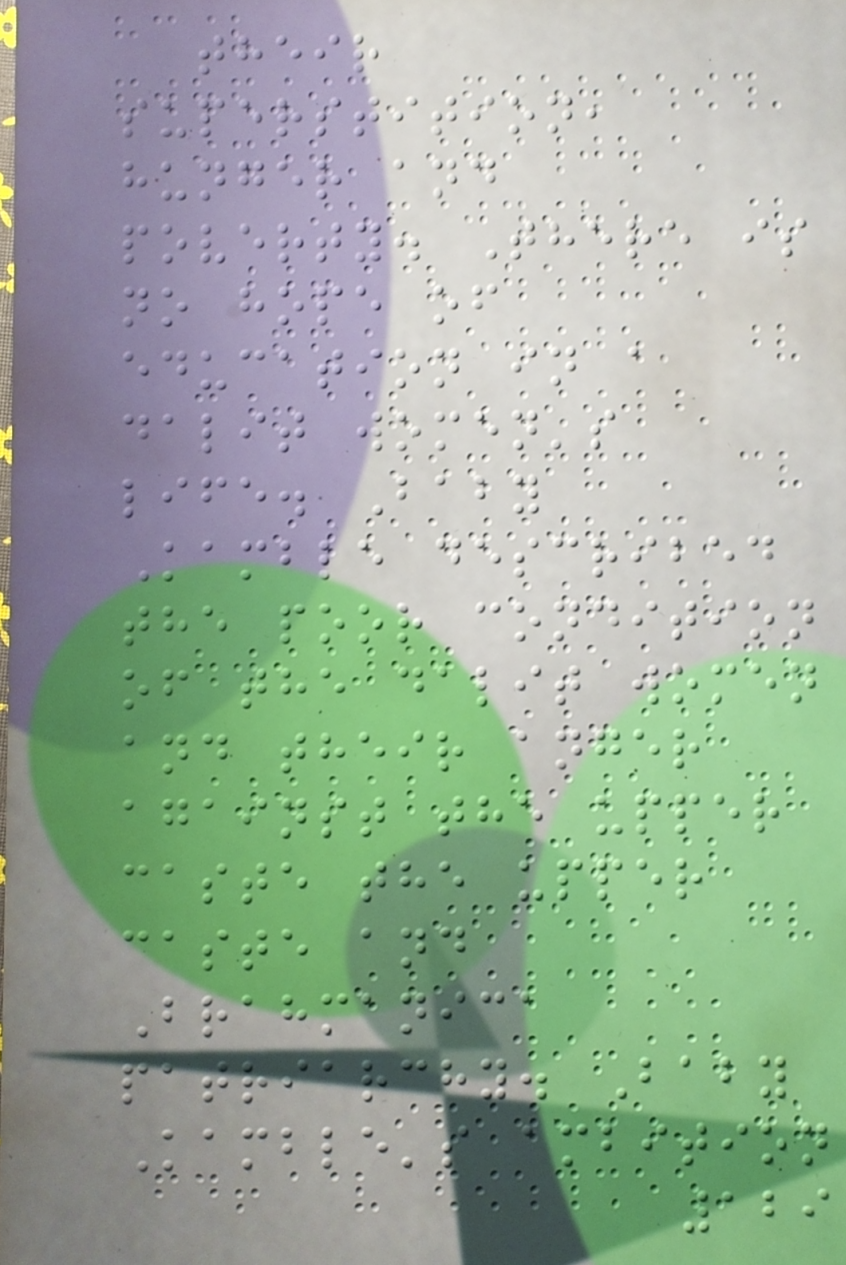their
superstition,
hunger and
poverty. There is
no hope of
education in a
dalit women's
life. Baby
Kamble described
the poor condition
of the dalit women
and their anger
against the upper
caste the upper
caste and
Brahmanica
patriarchy. Baby
Kamble's ambition
129
